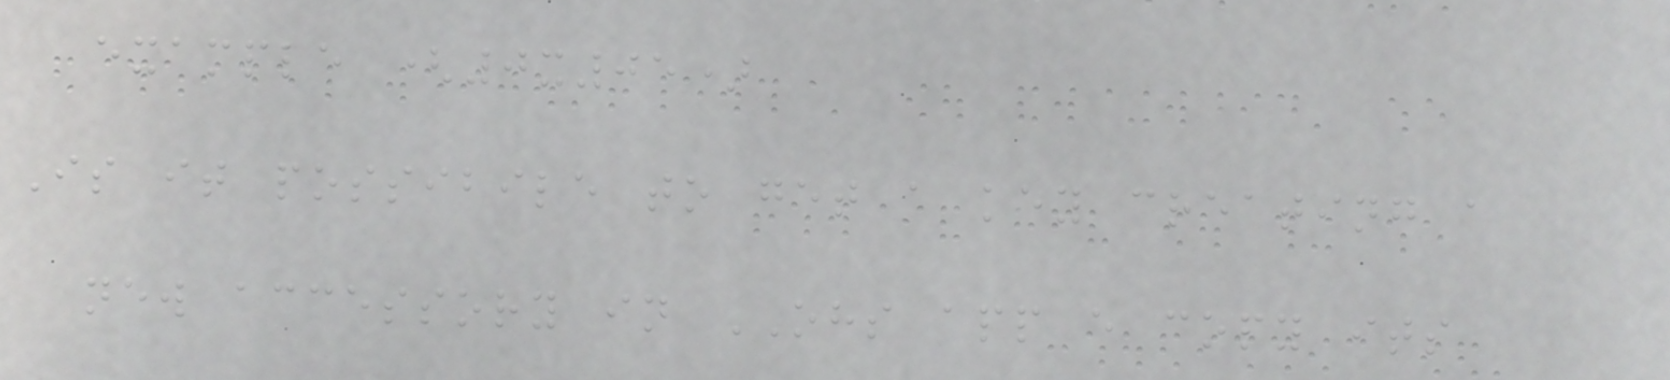example (0x05)
Is it possibile to get a key creating a
new accessory in OHS app e copy its
